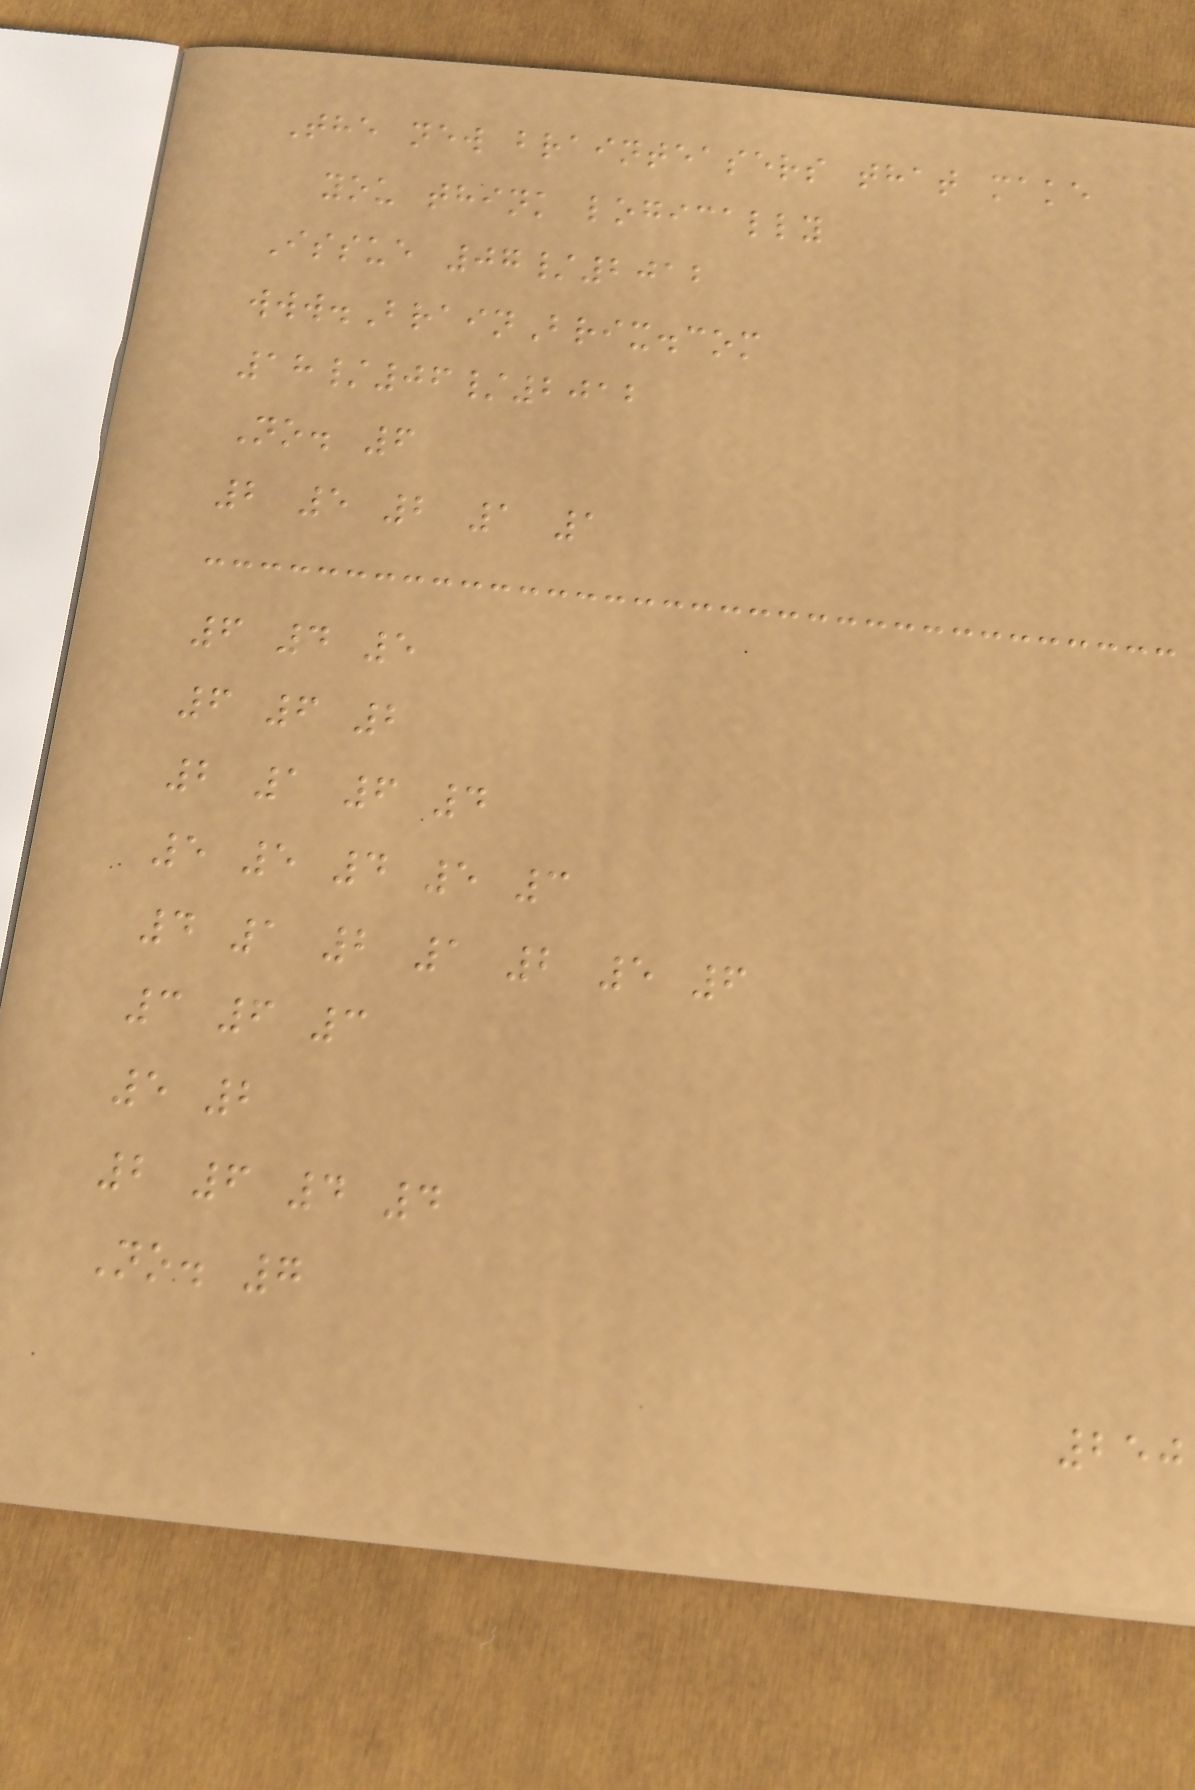The new brainteasers that make
you think logically
Issue 07/2012
www.BrainBrix.com
18/06/2012
No. 6
2 5 2 1 1
6 4 5
6 6 2
2 1 6 4
5 5 4 5 3
4 1 2 1 2 5 6
3 6 3
5 2
2 6 4 4
No. 7
250
